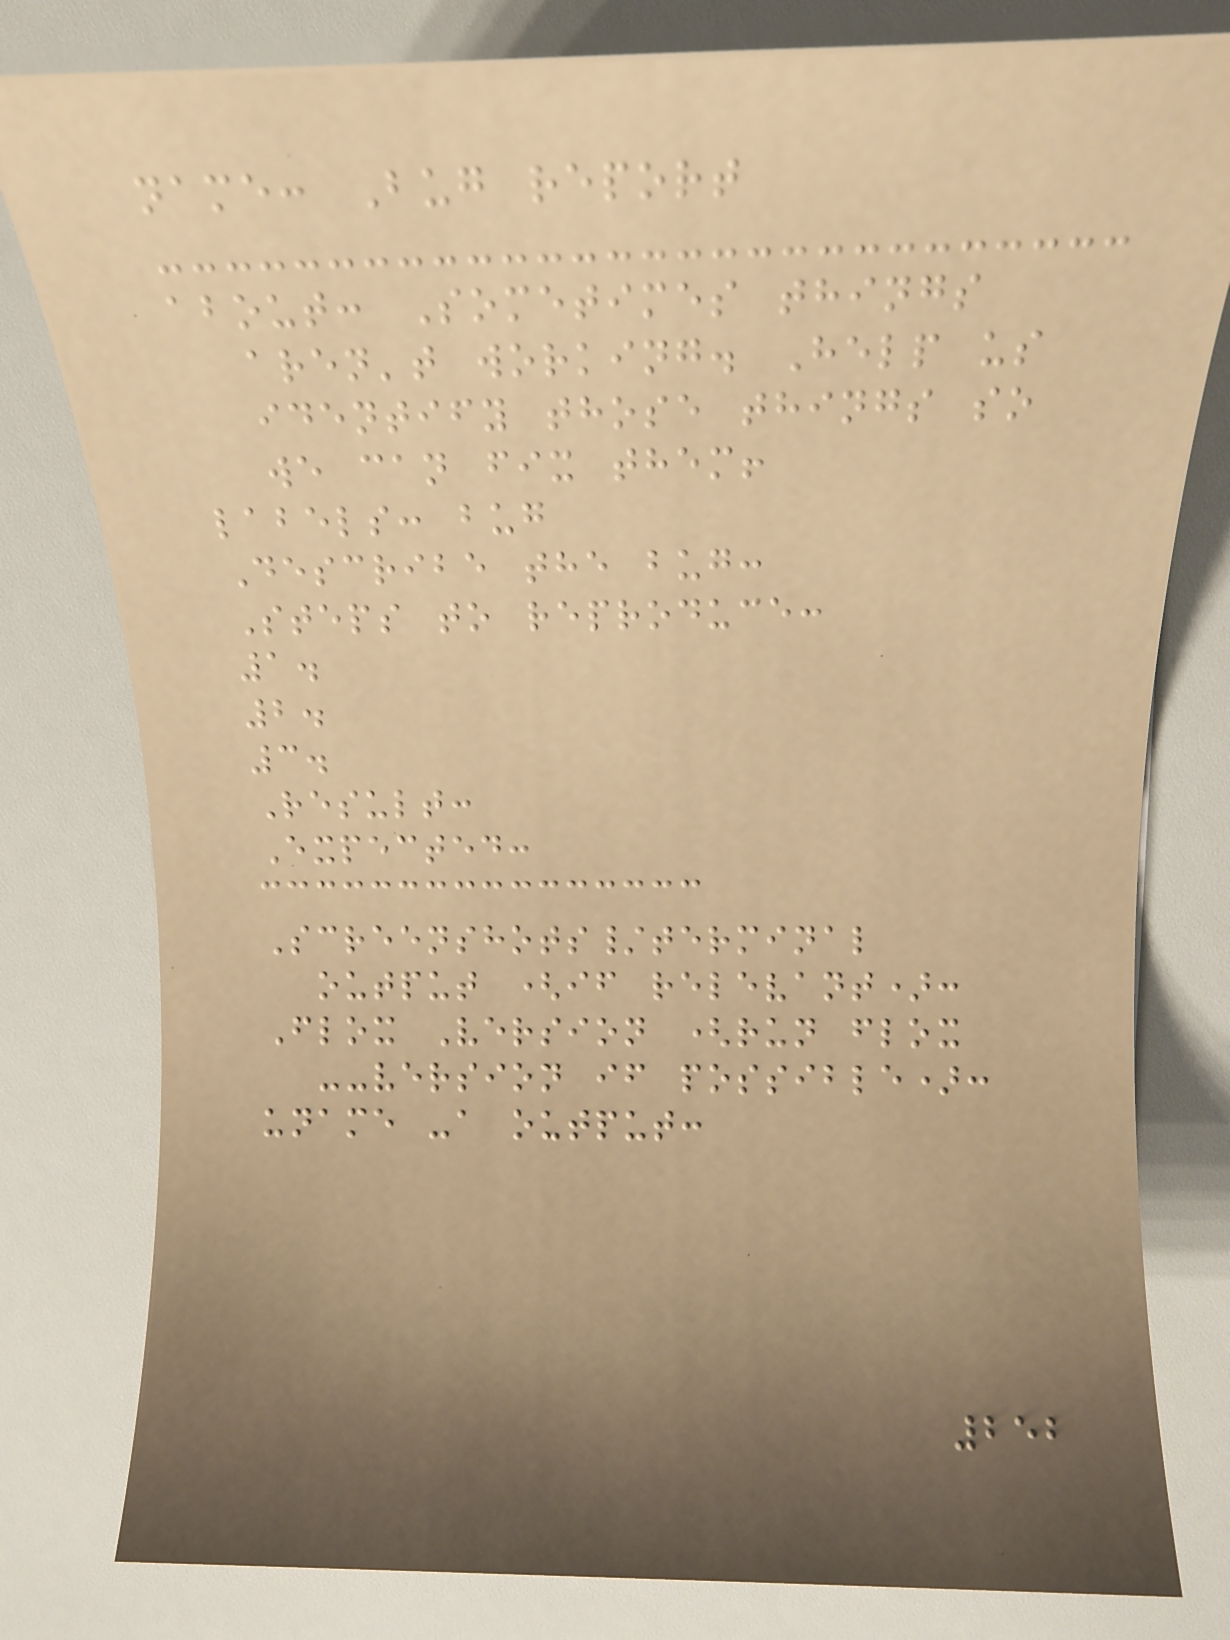name: Bug report
about: Sometimes things
aren't working. Help us
identify those things so
we can fix them!
labels: bug
Describe the bug:
Steps to reproduce:
1.
2.
3.
Result:
Expected:
Screenshots/terminal
output (if relevant):
Flox Version (run flox
--version if possible):
uname -a output:
252
